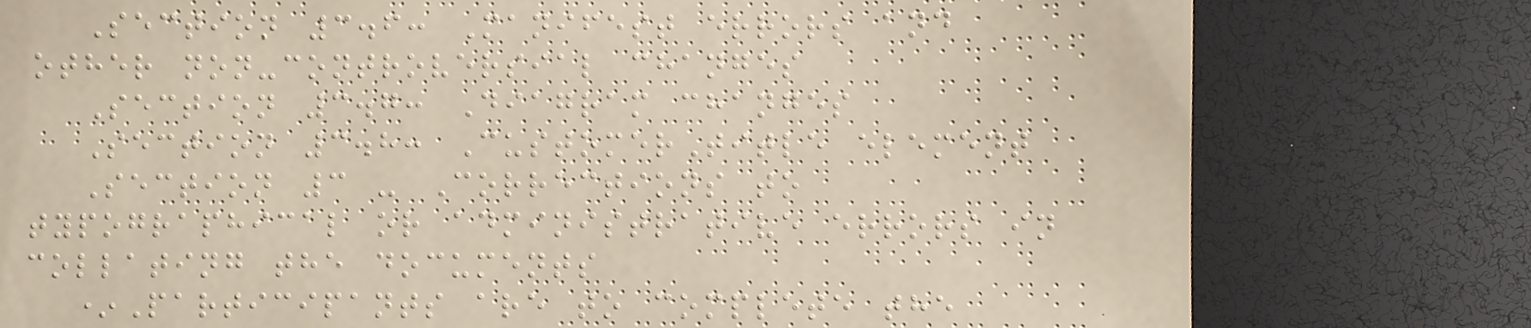Section 3.6: Manifest errors and
other non-controversial changes
Section 3.7: Diagram changes
Section 3.8: CustomerTitle element
Section 3 - Corrections to
typographical or administrative errors in
collating the documents
*Participants are to complete the
